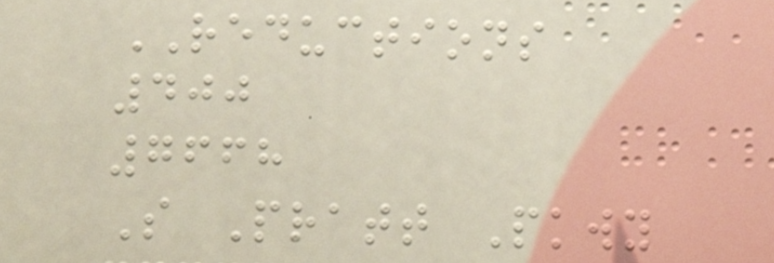REDUCTIONS
400
7668
S Pratt Pkwy
